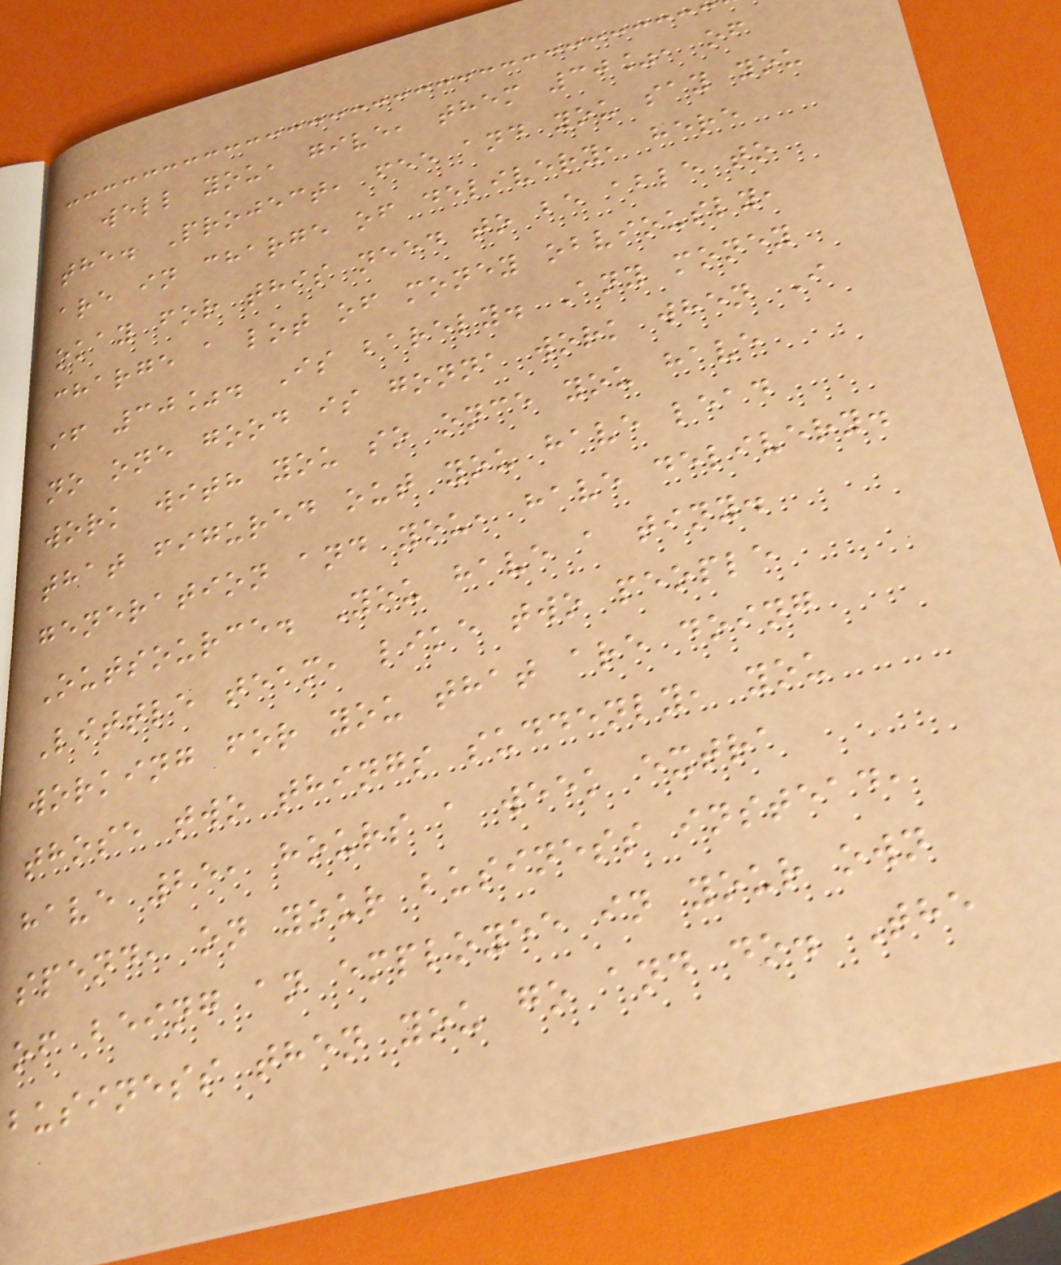well you, give, them 30%, of
the. Project, fee and you say you
are in charge of delivery, here
okay for this need to be able to
charge a lot of money obviously,
if 30%. Is barely. Any money
no one good is gonna work when I
work with you so once you have
that figured out you have lead
generation and you, have delivery.
Outsource. You have a tiny.
Little team, like two people
working for you that are doing
those two things suddenly, you
have 25, hours a week extra
spend, on your business instead,
of being an employee in your own
business then you go and do. The
